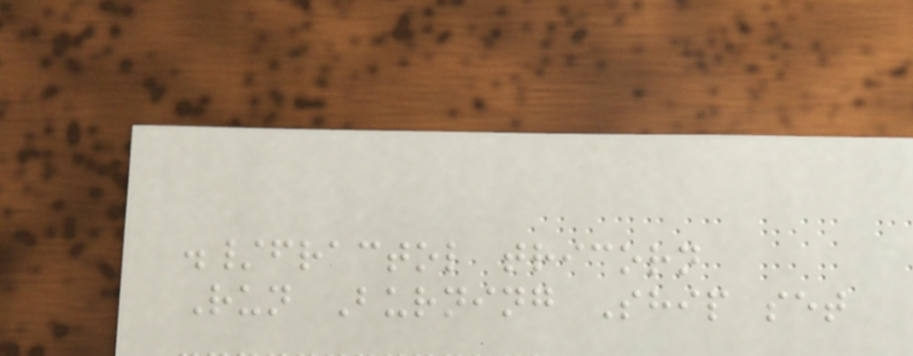./fractol tricorn
Run Burning Ship set
